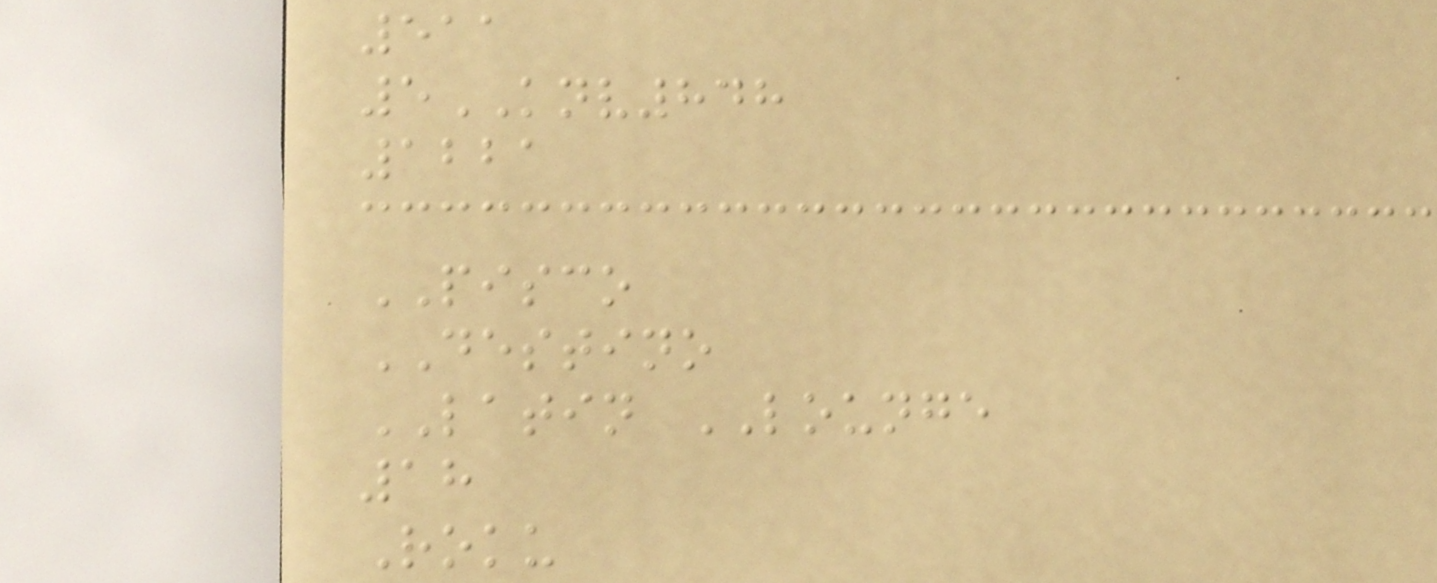511
5KNV848
1221
PISCO
DESTINO
LATIN LOUNGE
18
Roku
